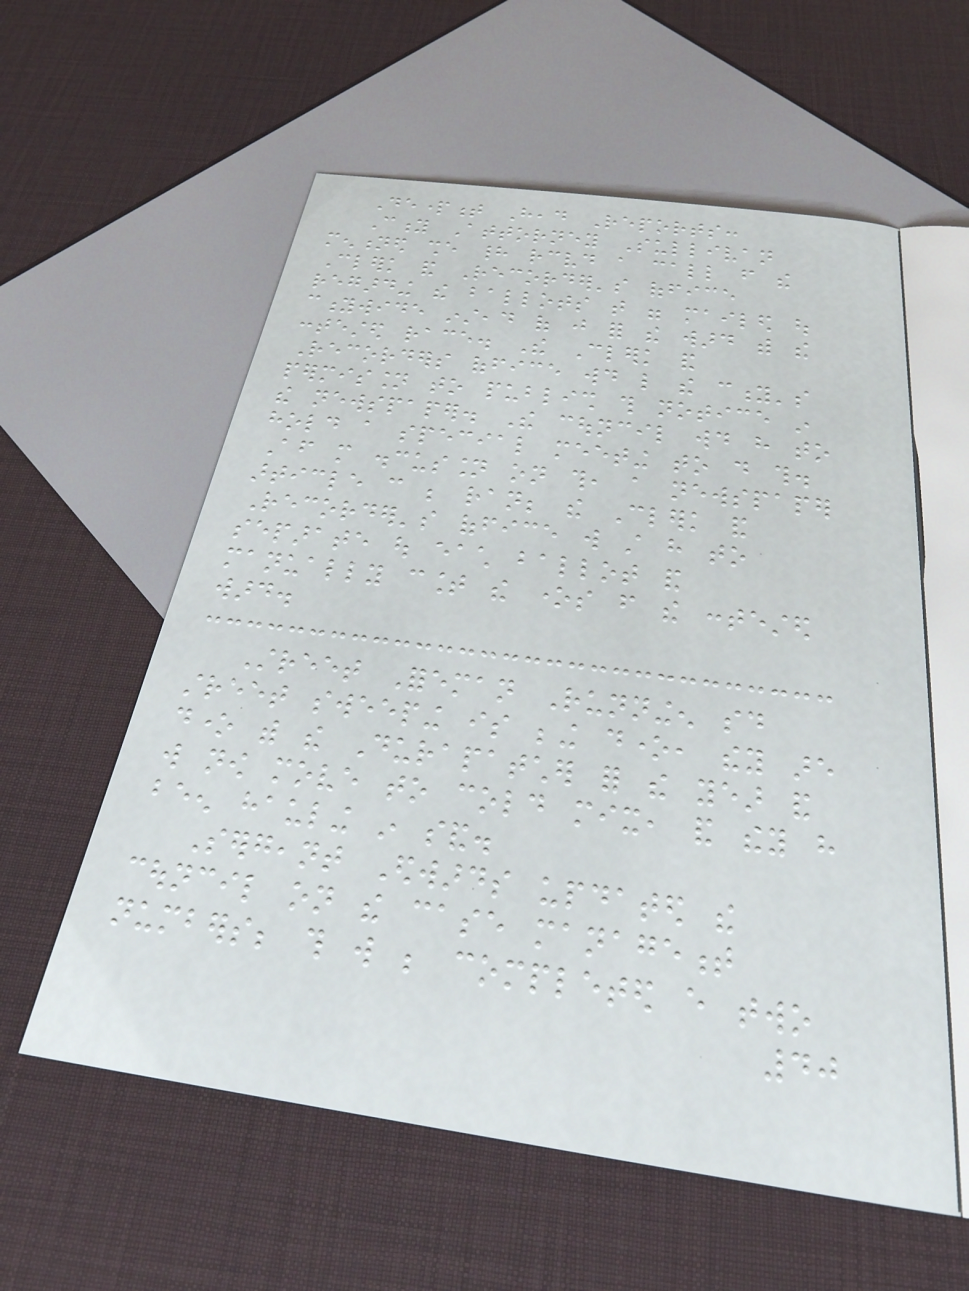Department Head Reports:
City Attorney Sullivan
mentioned she had received a call from the
Clerk and Recorder's office
regarding the ballots that were mailed out
citywide instead of just for the ward with the
contested race. The Clerk and
Recorders office would like the city's
permission to publish this notice in
the newspaper. The council would have to
hold a special meeting to do this.
After more discussion on this, a newspaper
article can be ran; the Clerk and
Recorder's office will still have to
separate out each ballot and
manually count the ones from the contested
ward.
Street Foreman Runningen said
street sweeping is being done, they are
done with the Durapatcher for the year and
will now move to cold mix, and they have
been hauling in sand.
Sergeant Edwards updated the
council on the case management
numbers; this will be completed every two
40
